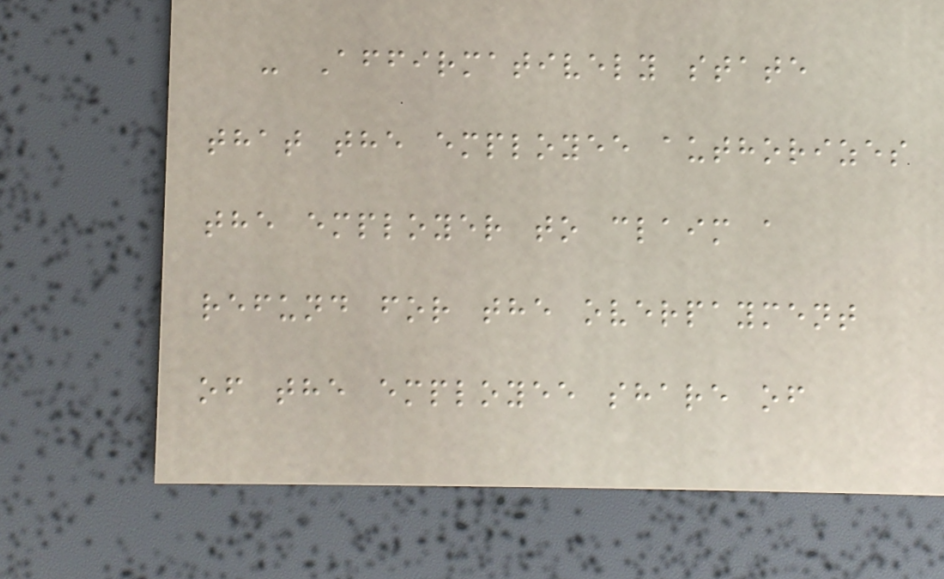- Affirmatively state
that the employee authorizes
the employer to claim a
refund for the overpayment
of the employee share of
